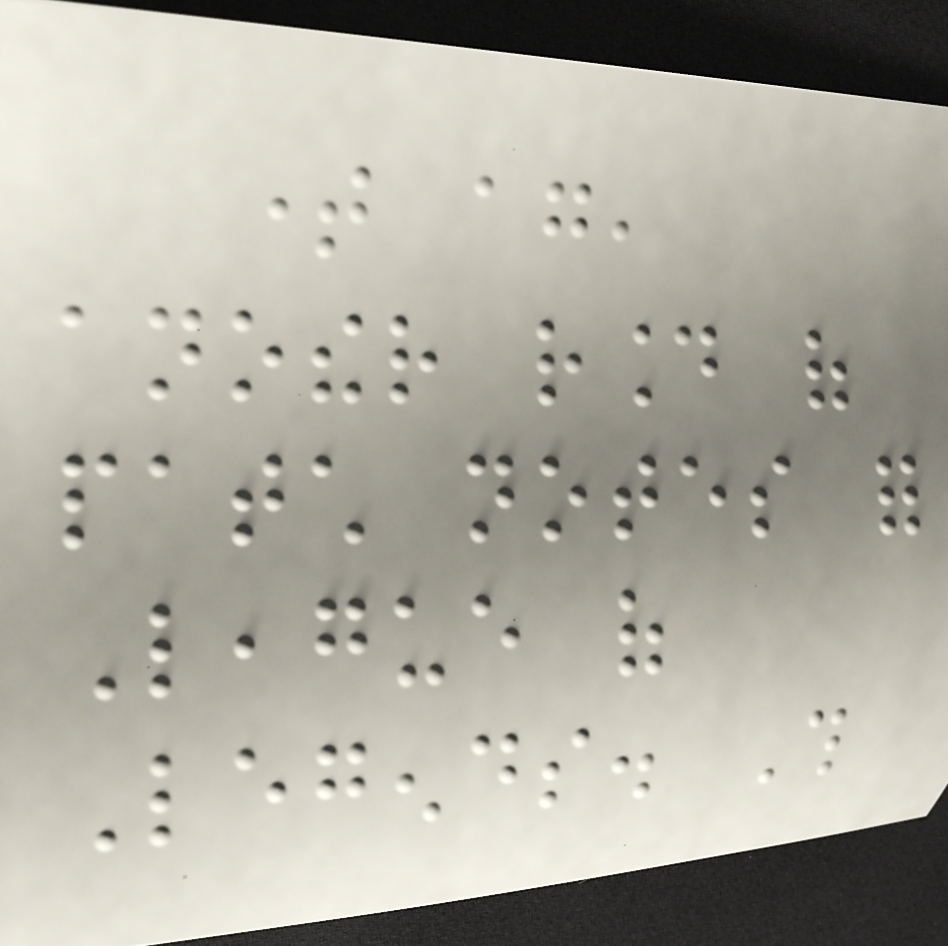time again,
another round of
patch notes for
League of
Legends. This
